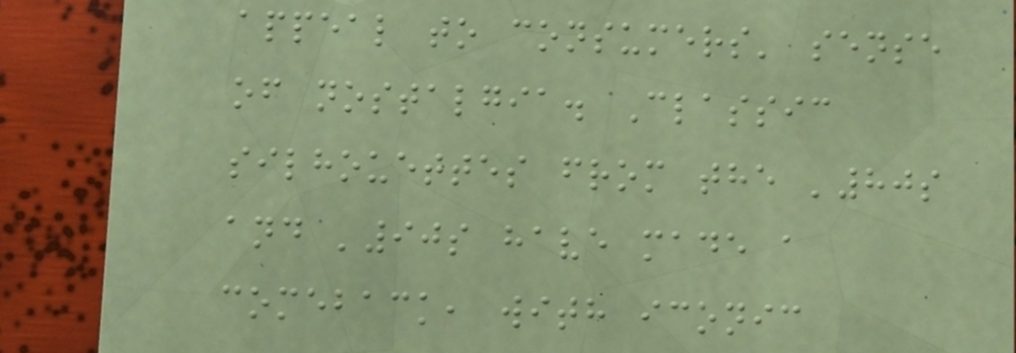appeal to consumers' sense
of nostalgia. Classic
silhouettes from the '80s
and '90s have made a
comeback, with iconic
